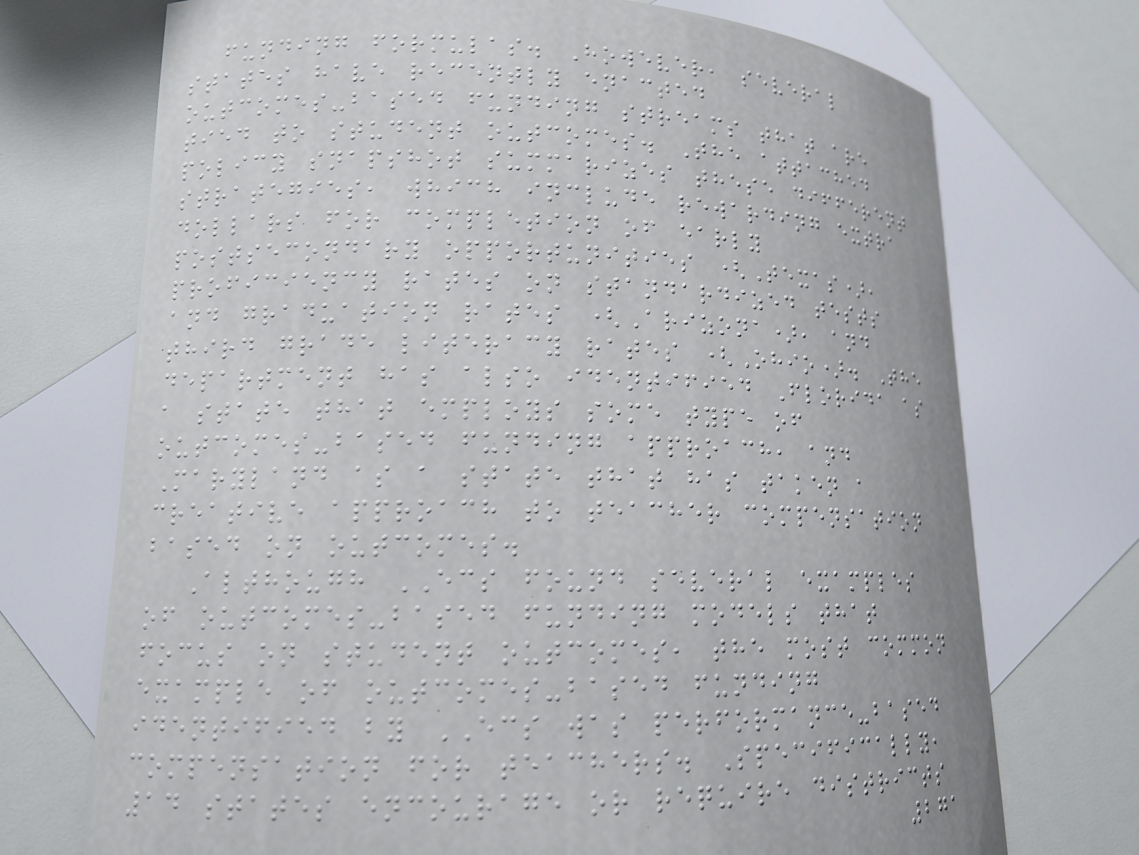funding formulas. However, several
states have recently enacted
outcomes-based funding streams that are
tied to student outcomes. The attached
policy snapshot summarizes these different
strategies, which include rewarding extra
dollars for completion of early
postsecondary opportunities (Texas),
proficiency rates on standardized tests
and graduation rates (Arizona), and
third grade literacy rates (Ohio). The
department has also identified Florida as
a state that employs some type of
outcomes-based funding approach, and
Maryland as a state that has taken a
creative approach to teacher compensation
based on outcomes.
Although ECS found several examples
of outcomes-based funding models that
focus on student outcomes, the most common
example of outcomes-based funding
identified by ECS was performance-based
compensation for teachers. Specifically,
14 states encourage or require districts
271
